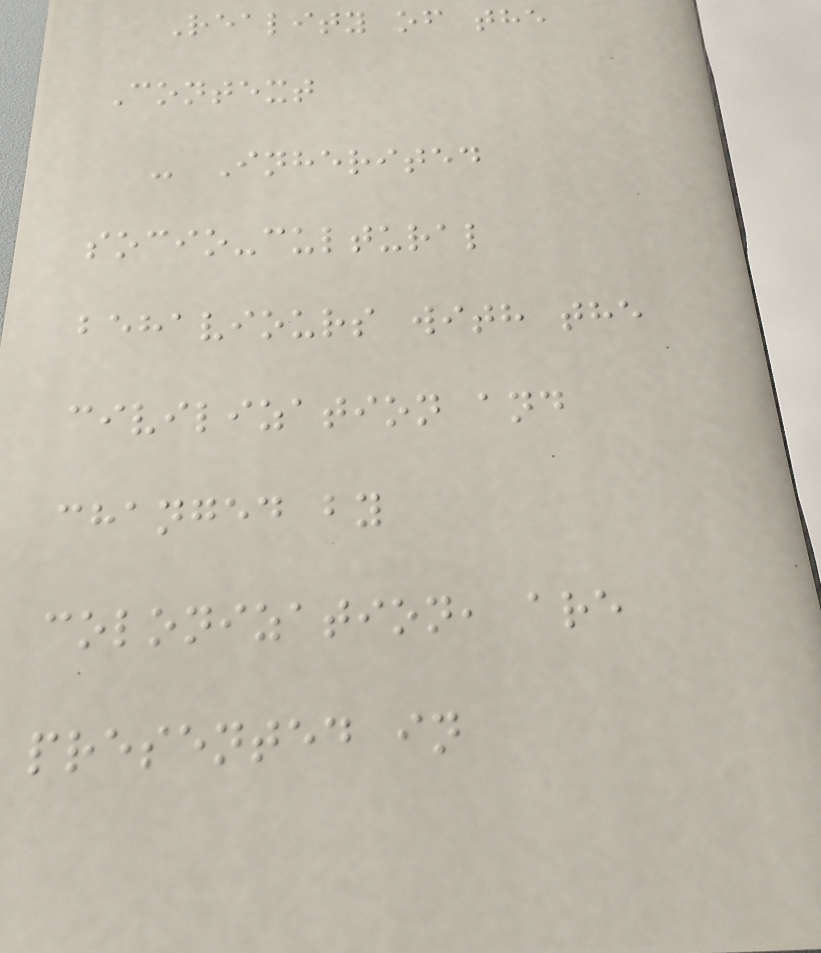Reality of the
Context
- Inherited
socio-cultural
behaviours with the
civilization and
changed by
colonization, are
presented in
